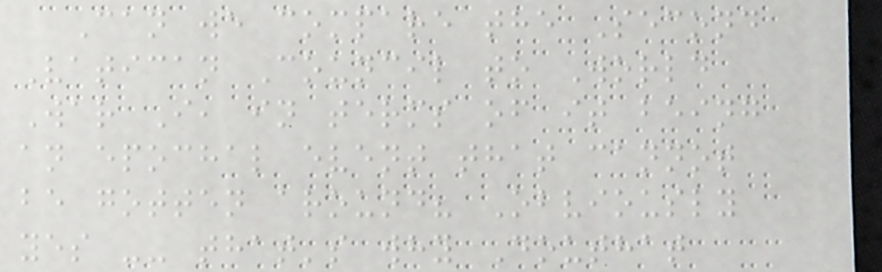Can we compare the Second
Vatican Council to World
War I, in terms of it being
an epochal event that cannot
be gotten around? Obviously
yes -- that's why Douthat
